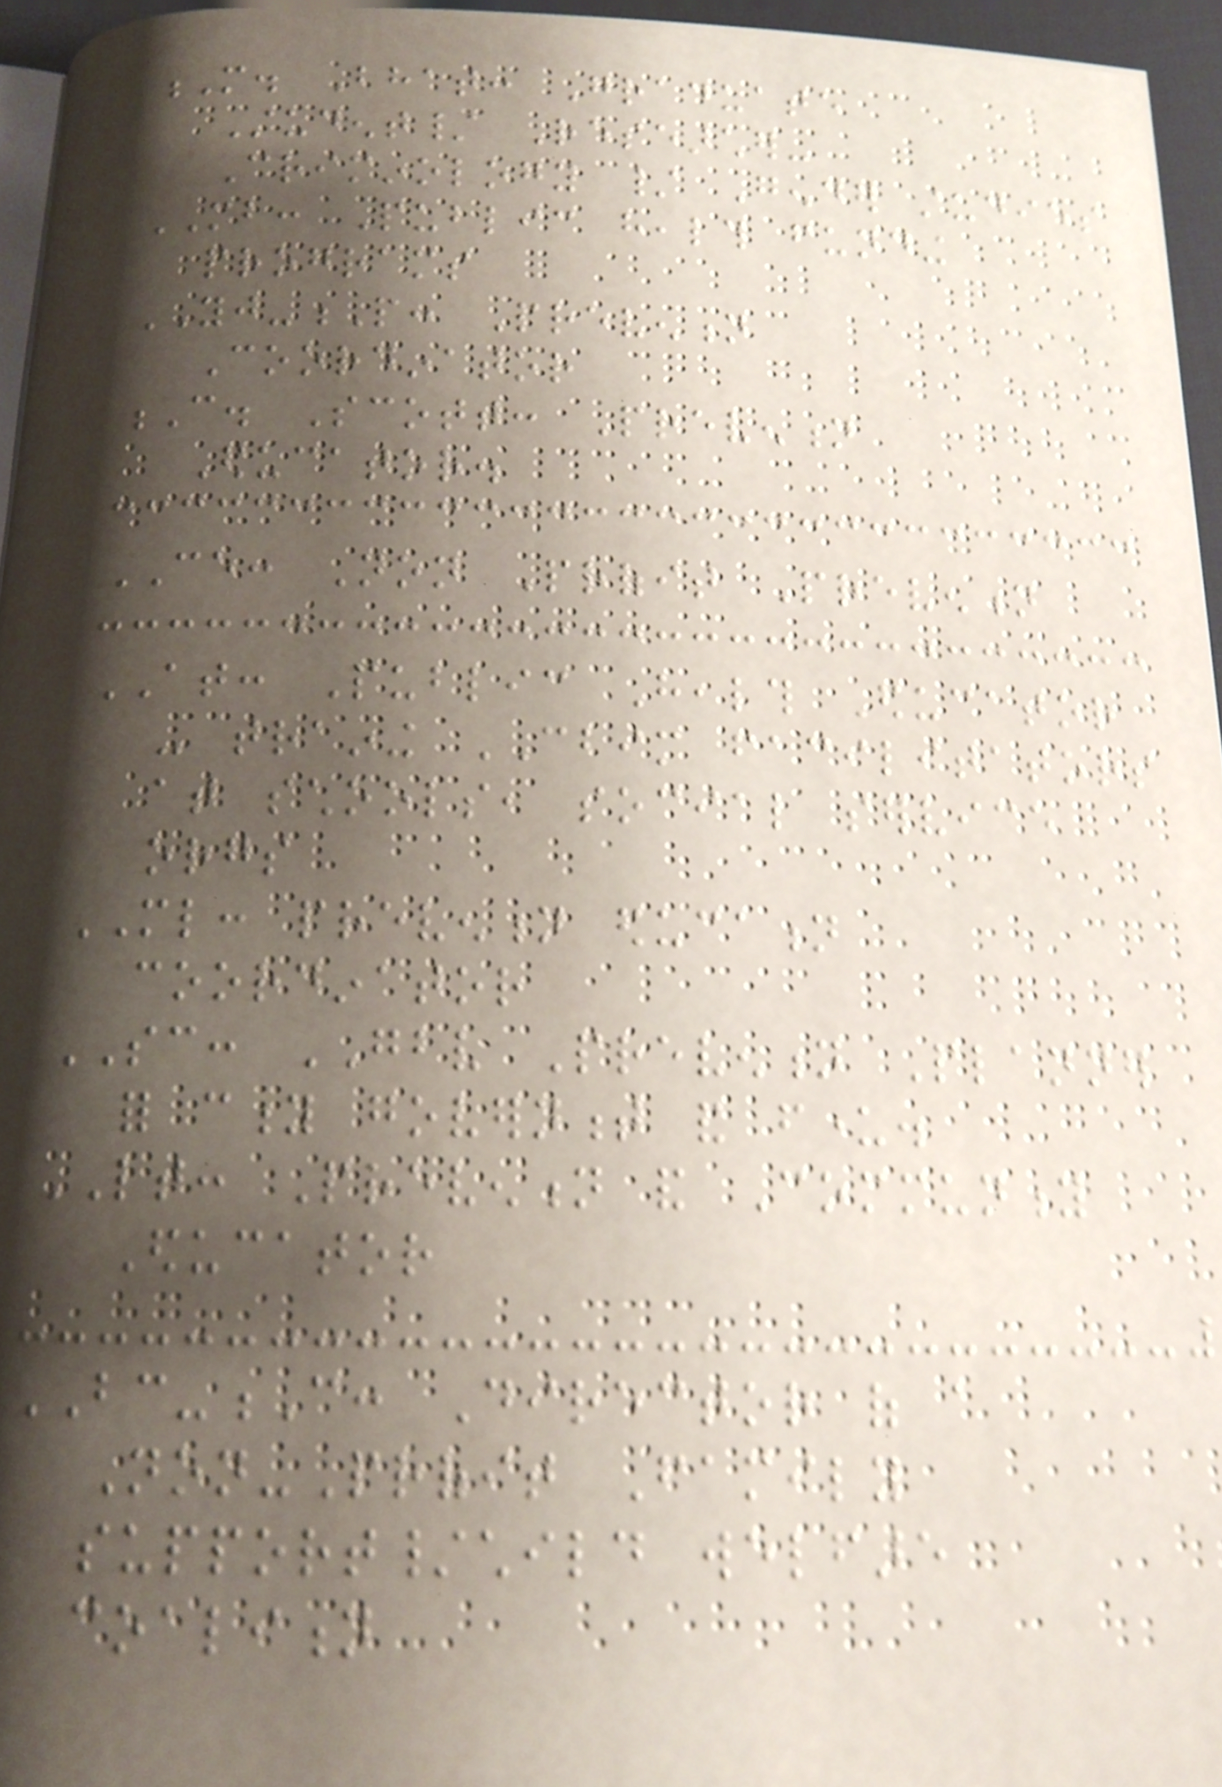M. Bhat: Graduate
Student/ Researcher-
Criminology / Gender studies
MB: Public health funding
programs
YJ-P: Prevention
Coordinator
C. Scott: Prevention
Educator.
CE: Non Profit Prevention
AT: Public Health Educator
- training CBIM facilitators
at schools, social service
orgs
ML: prevention education
coordinator
SC: GBV Prevention Planner
for city government and funder.
LT: Prevention and Community
Educator
BC-C: Director of a
Non-Profit Family
support/child welfare
coalition
